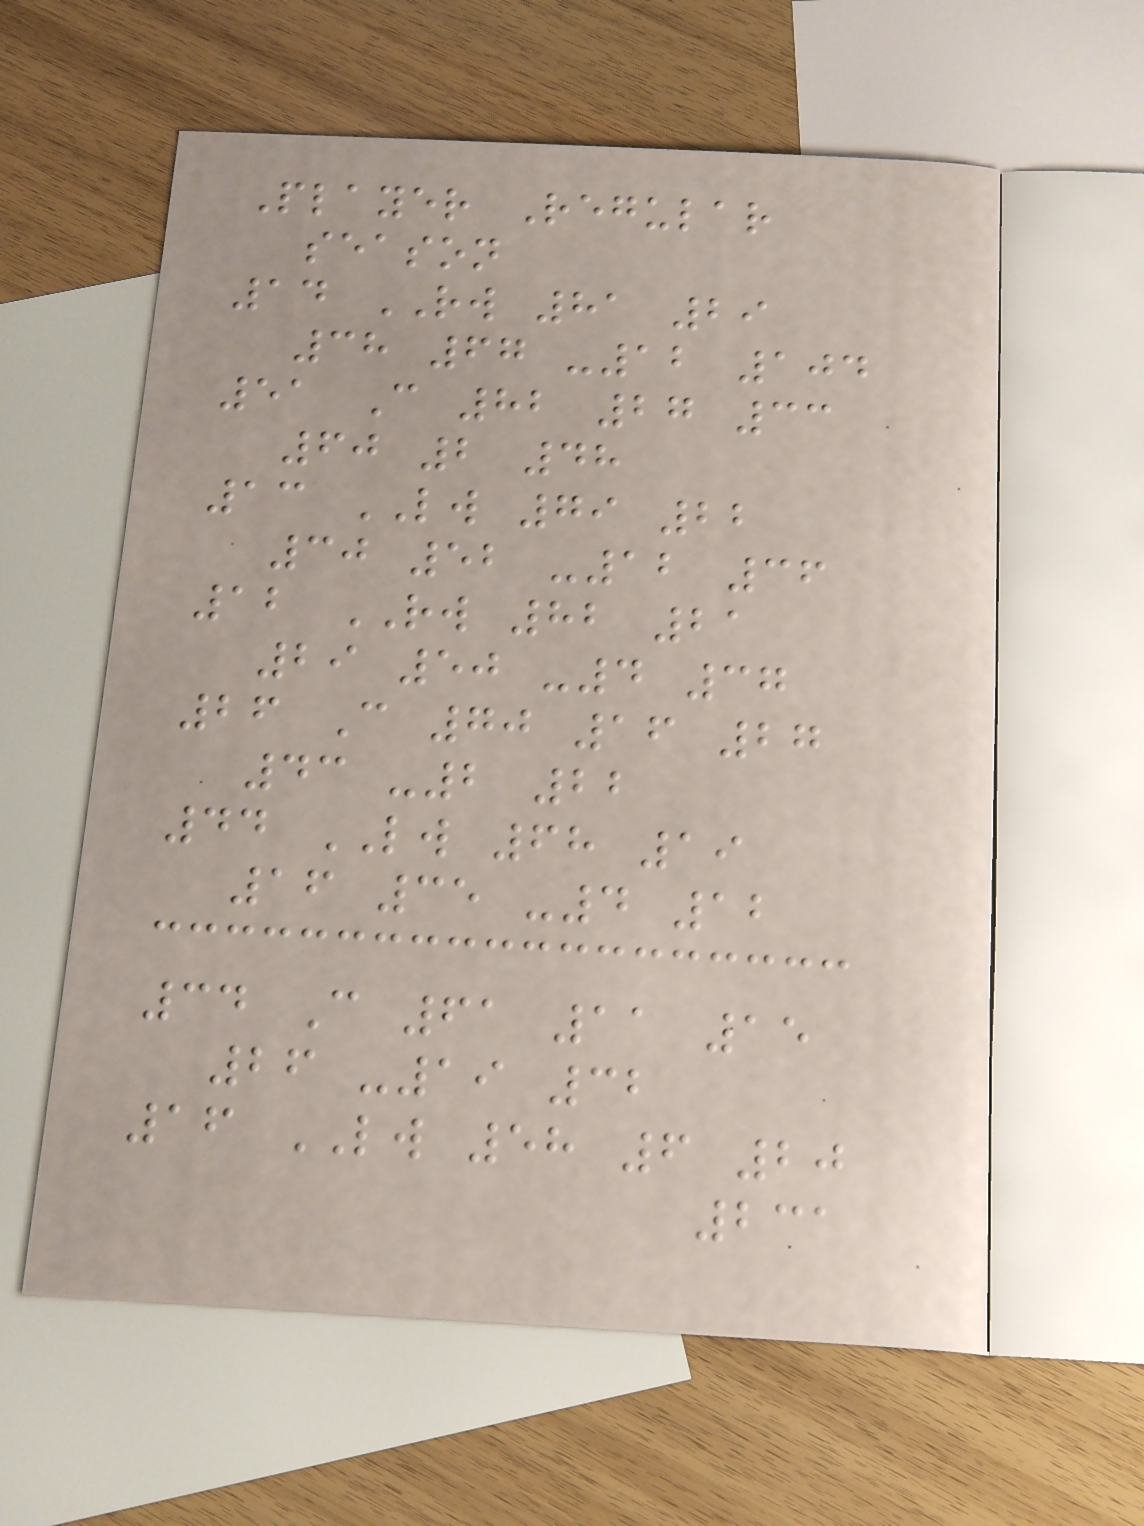Player Regular
season
14 RW 81 29
38 67 -12 104
51 C 82 27 33
60 2 48
13 LW 79 22
30 52 -12 36
12 RW 82 21
29 50 -4 37
26 C 70 16 27
43 -2 22
44 LW 68 19
16 35 -4 12
34 C 61 11 15
26 -19 32
16 LW 58 6 20
231
